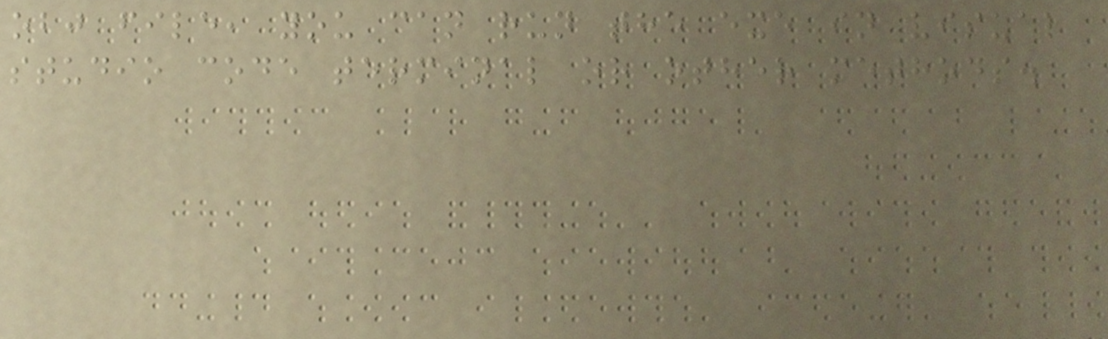obj file, you can run the exe in visual
studio code terminal or other methods.
